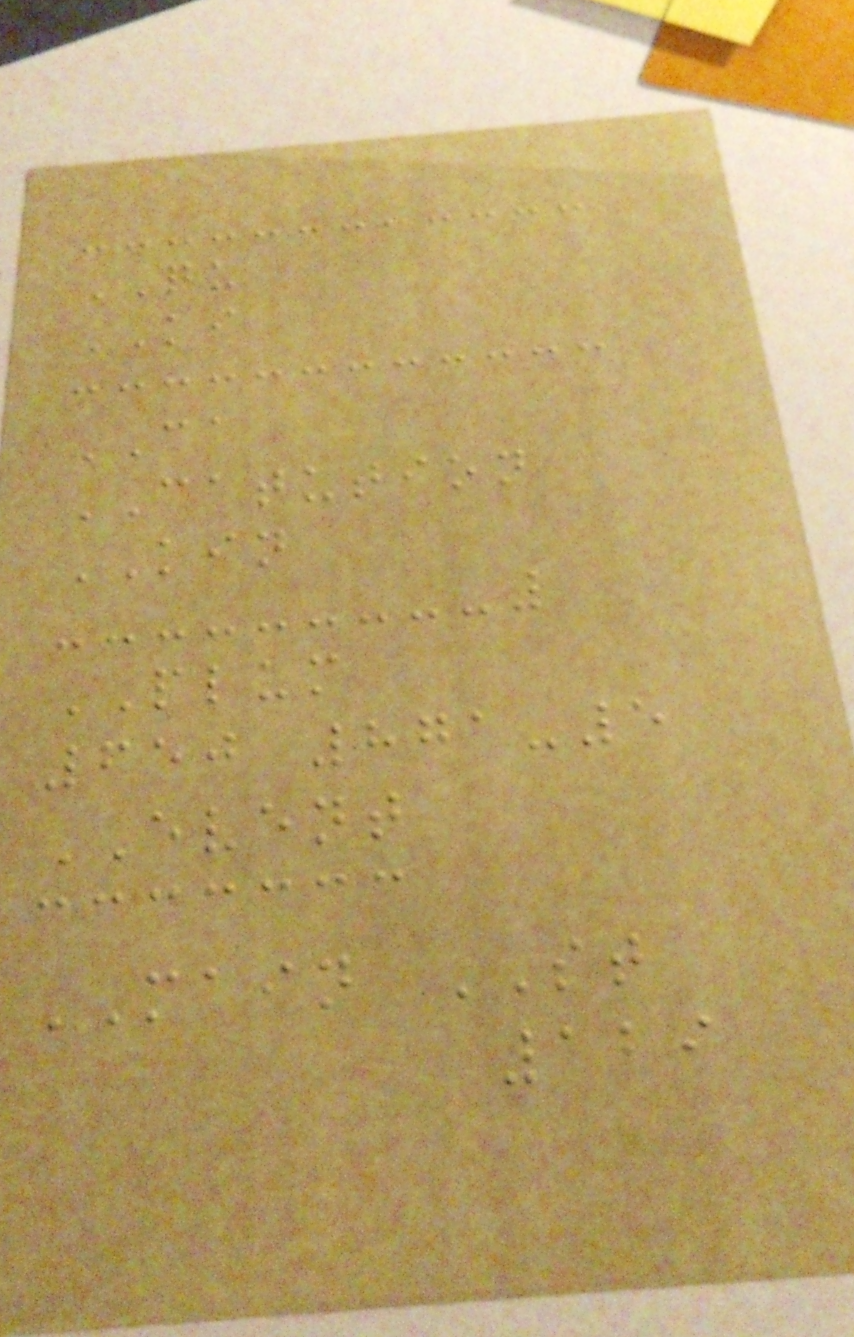QU
KI
CA
CATUTION
KIN
PLUM
650 871-5
EVENT
MAIN ST
129
